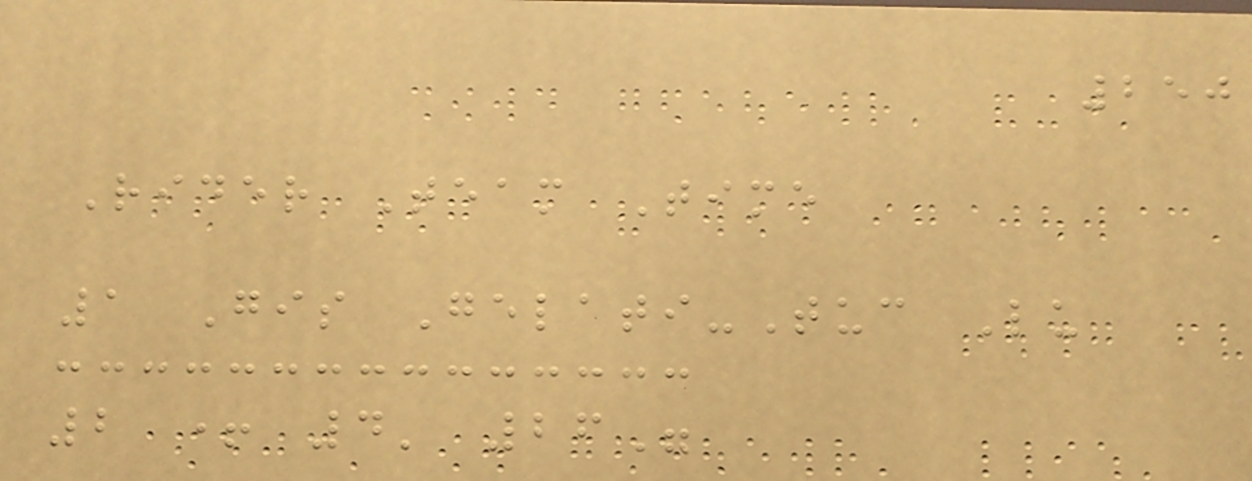250
Rider Team Time
1 Gis Gelati-Tuc Lu
2 + 4' 26"
